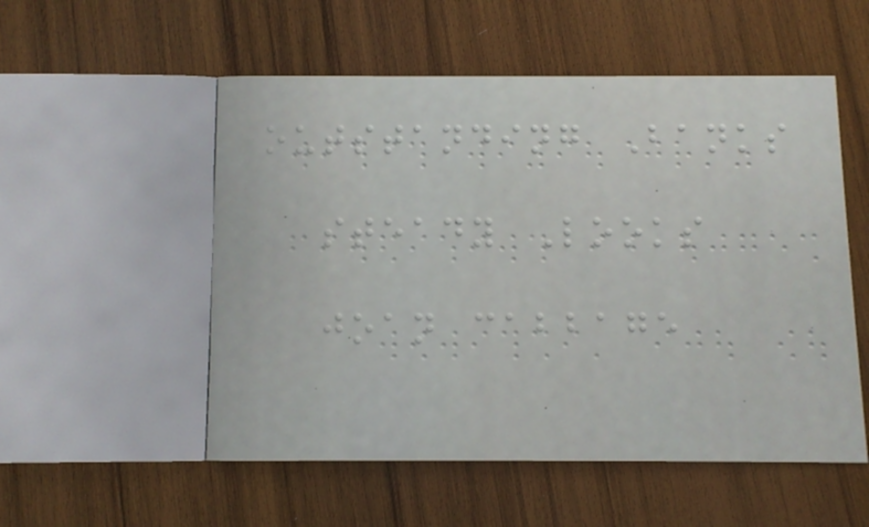outstanding Banks
steady Looks
joan cabbage
